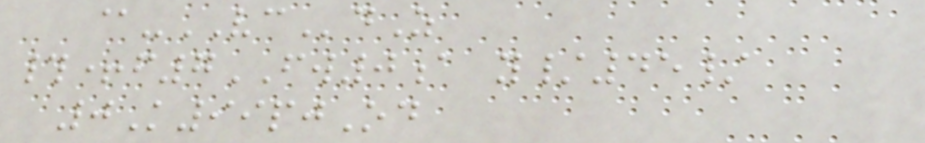@-VCdZ
#+f7FW0a y/45/
0K99pjOd
